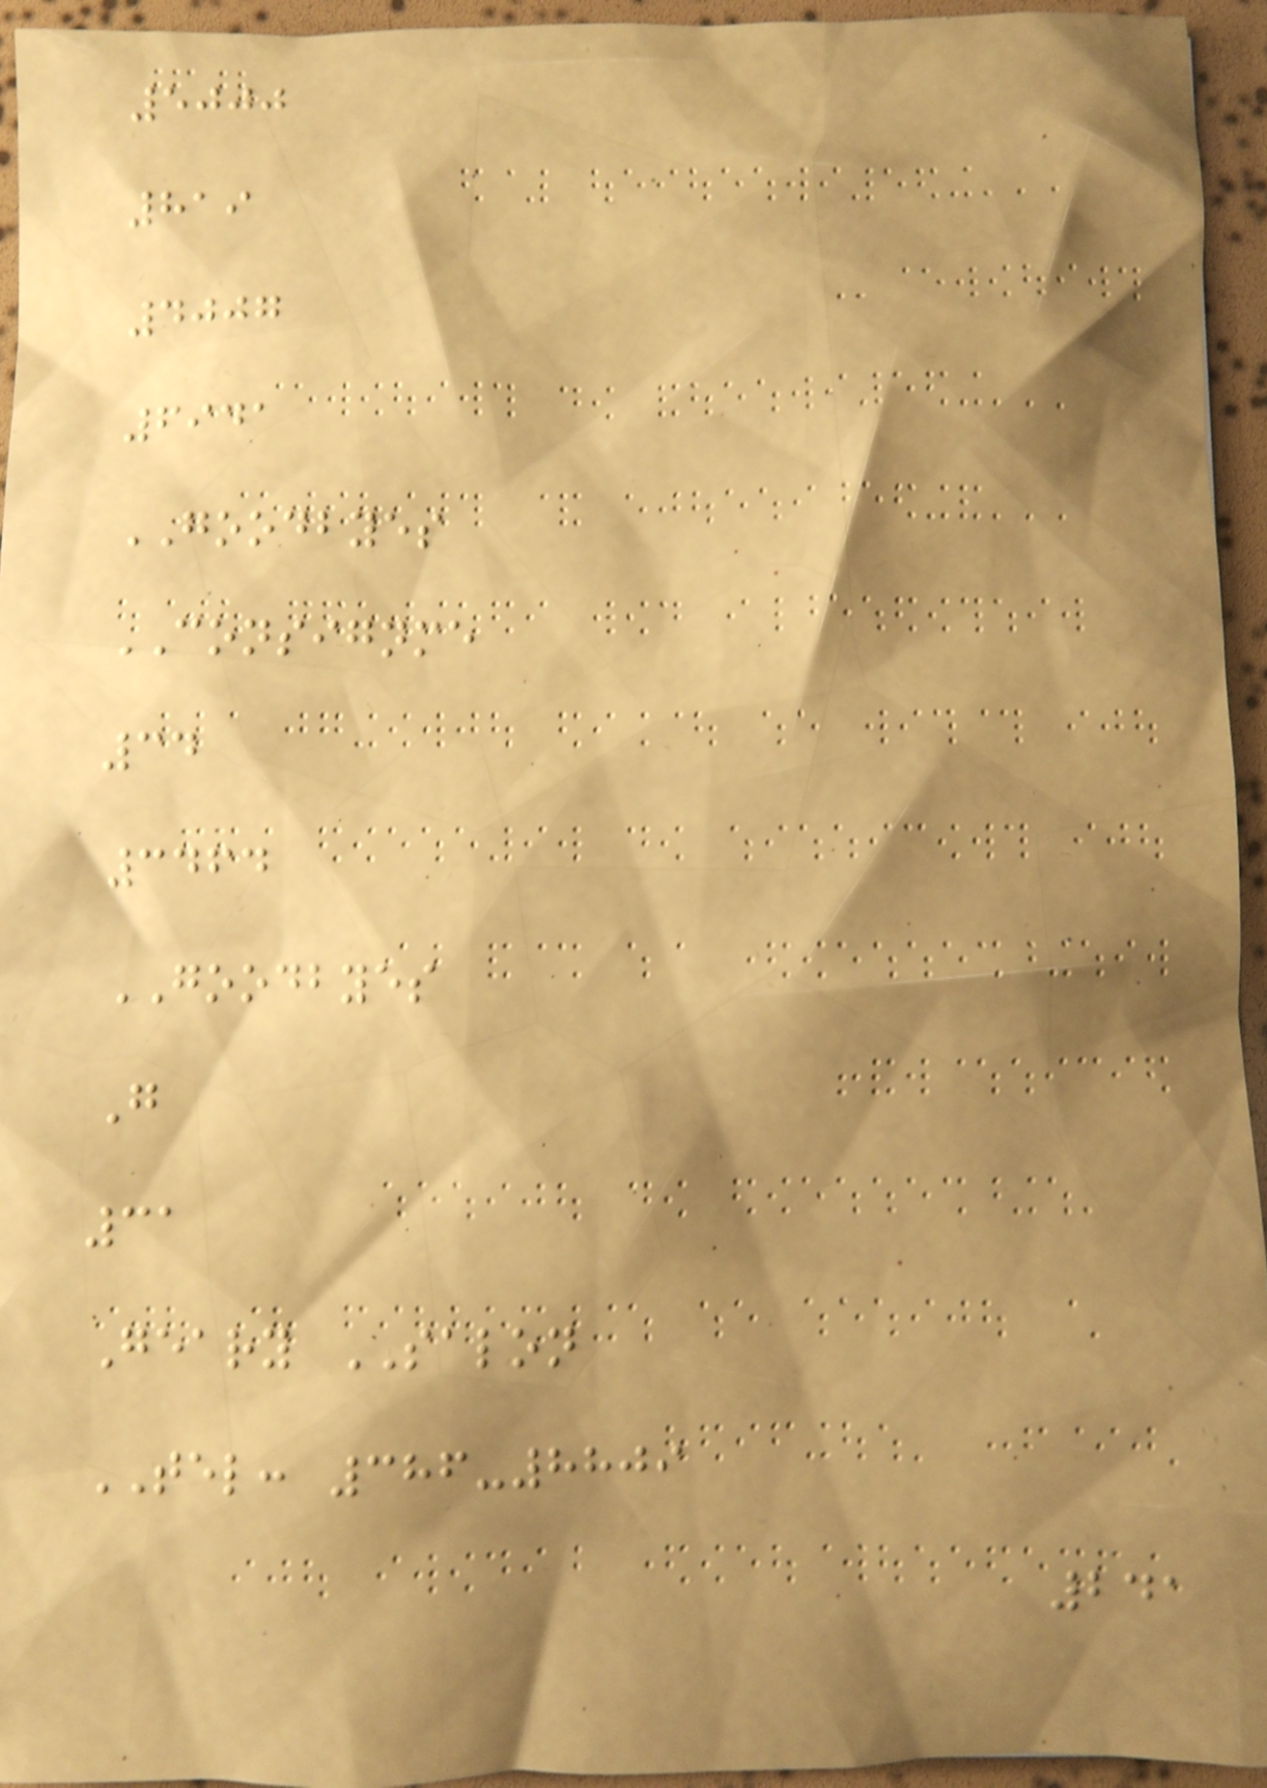5000
819
4007
6941
GOODBYES
CONSIGNME
34
3464
GOODBYES
G
31
Geary SALON
TEL: 386-8809
241
